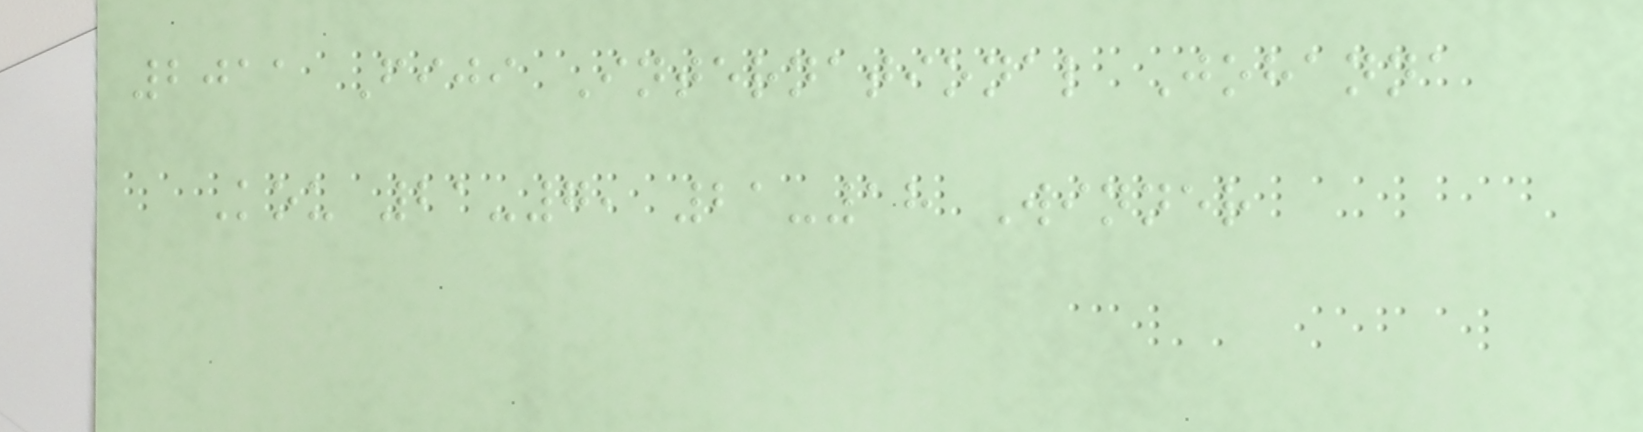2011 Fiji International Johanna
Kou 21-7, 21-18 Winner
